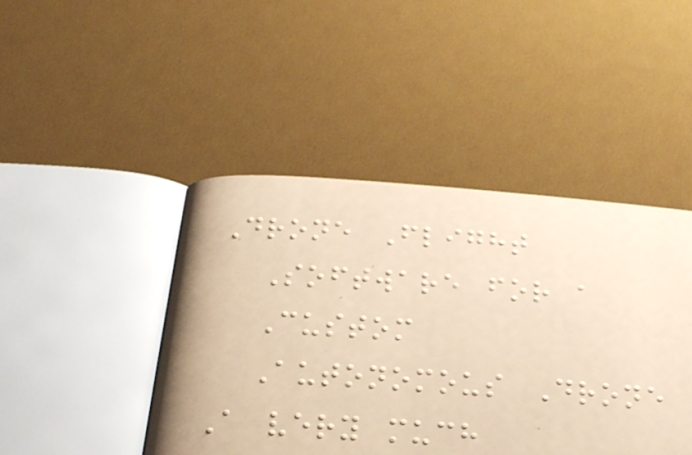Drone Flight
Software for a
Custom
Autonomous Drone
A very much
